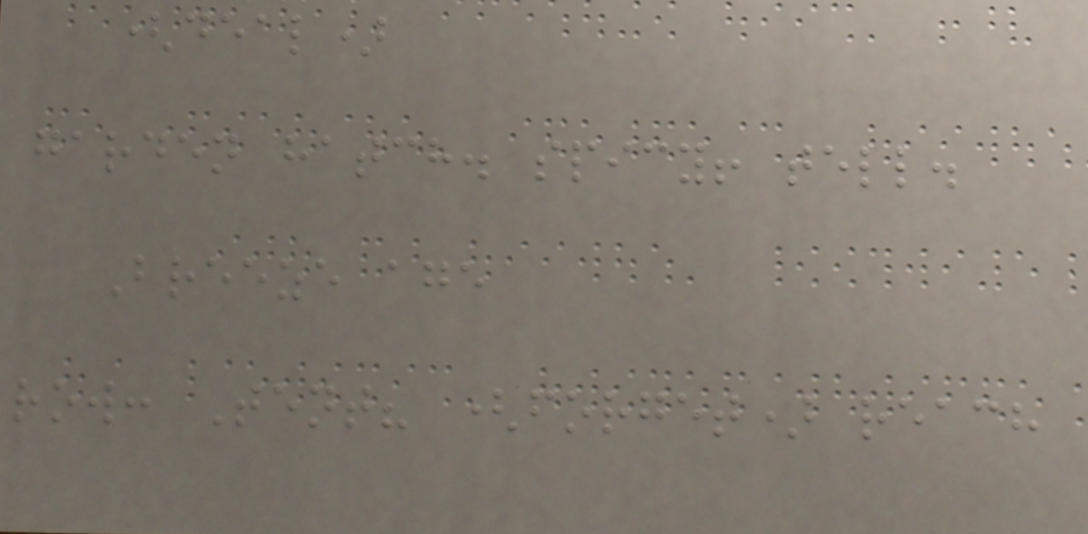(deal)
garden hatch. spicy! tell.
Breeze age
row: Tent? (forget) reach
